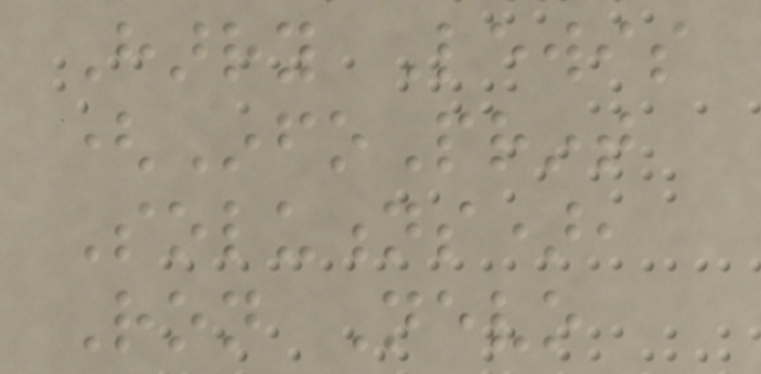Harry Lewis
(InfoPrint
Solutions),
Ron Nevo
